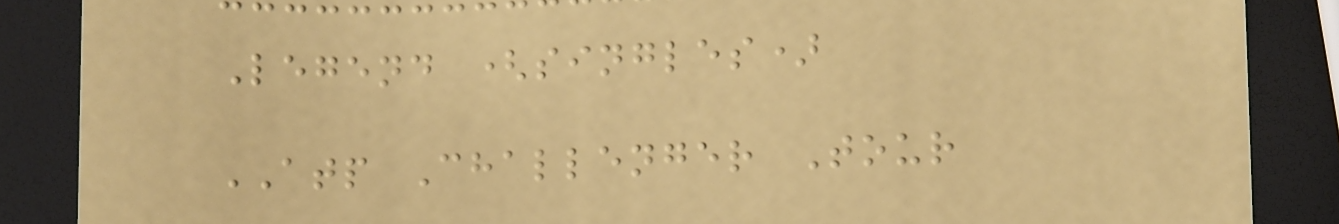Legend (singles)
ATP Challenger Tour
